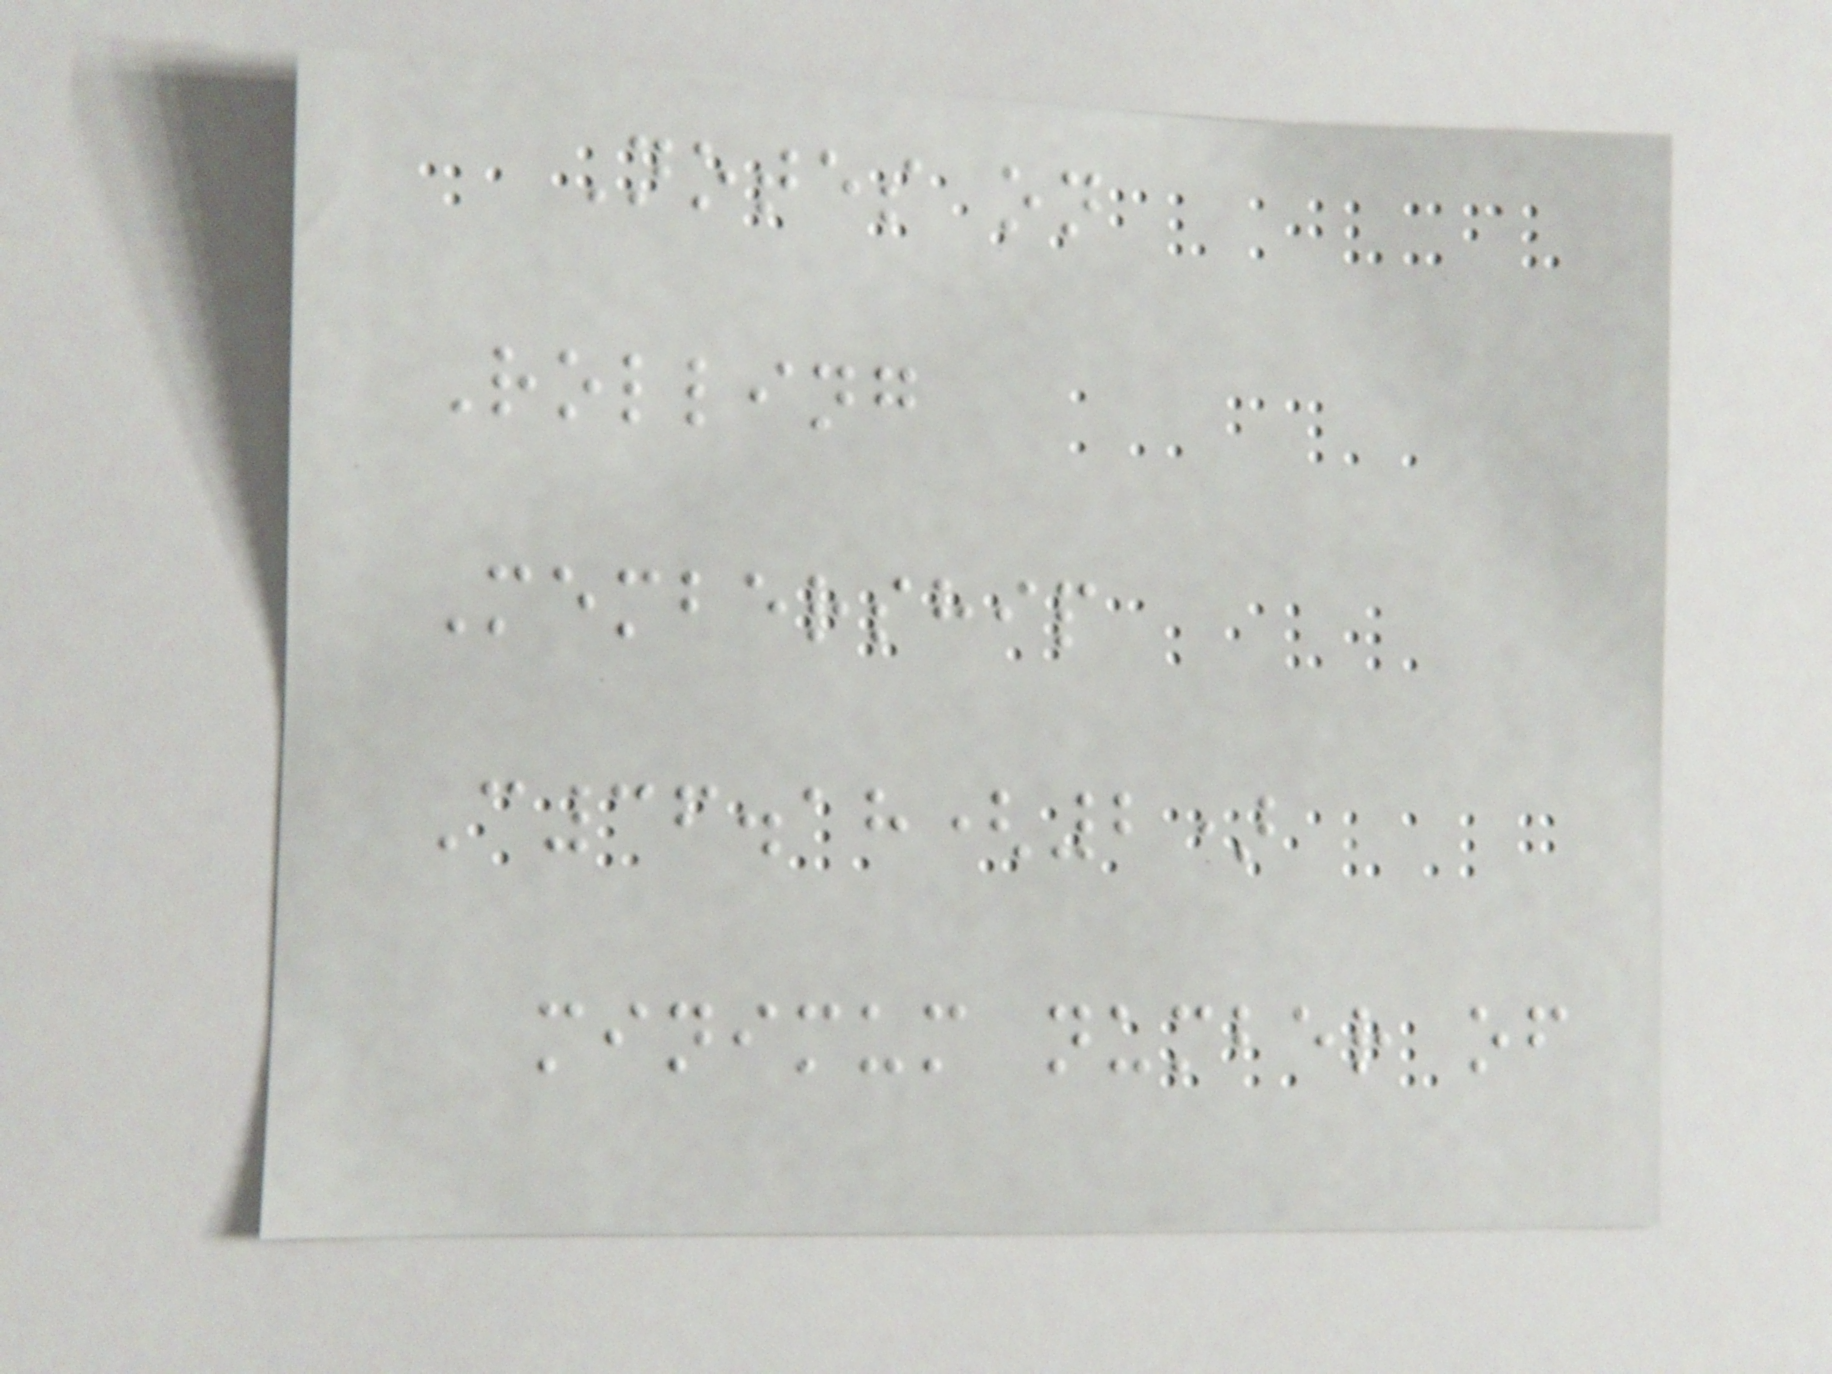Notes on
Rolling
Membership
C36.18(2)
minimum number of
